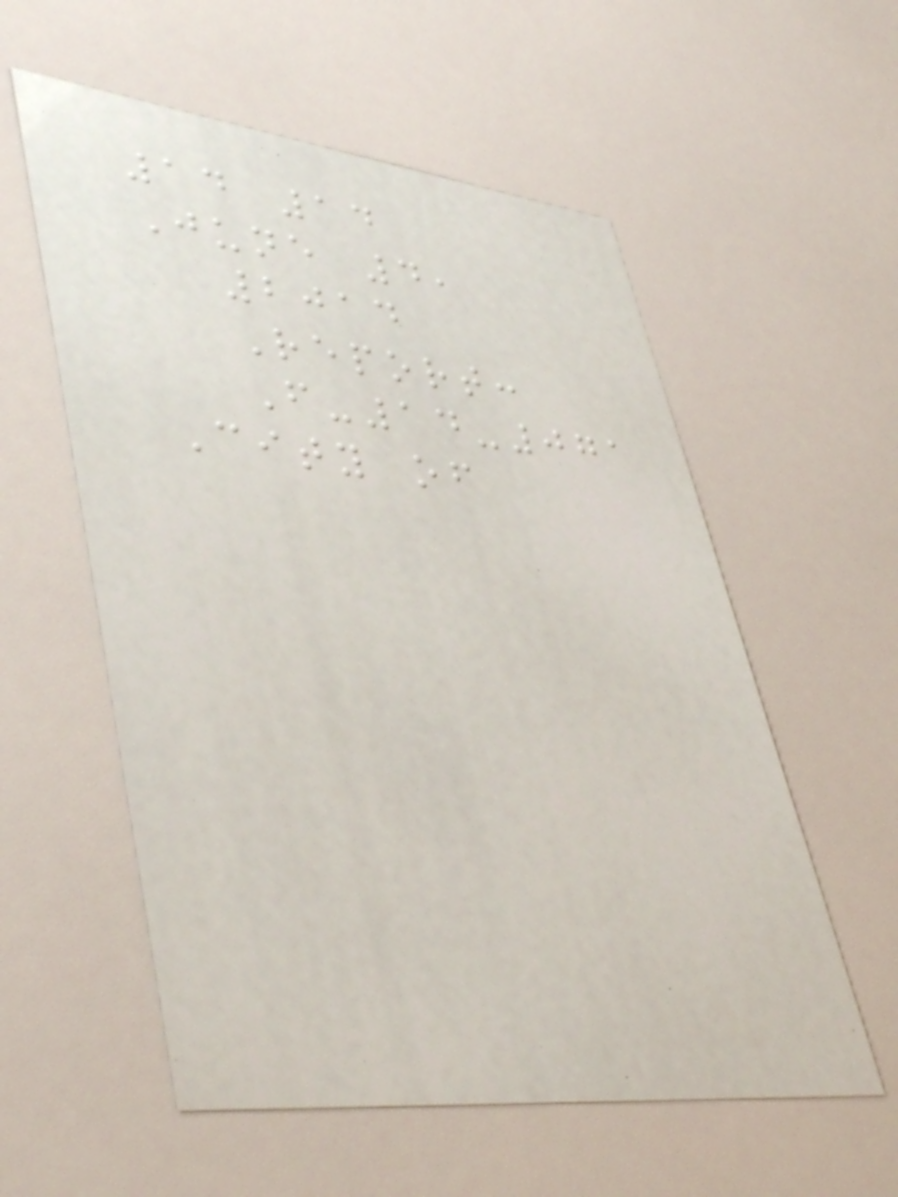14 14
June 4,
2014
Report:
F-14-071
City of
